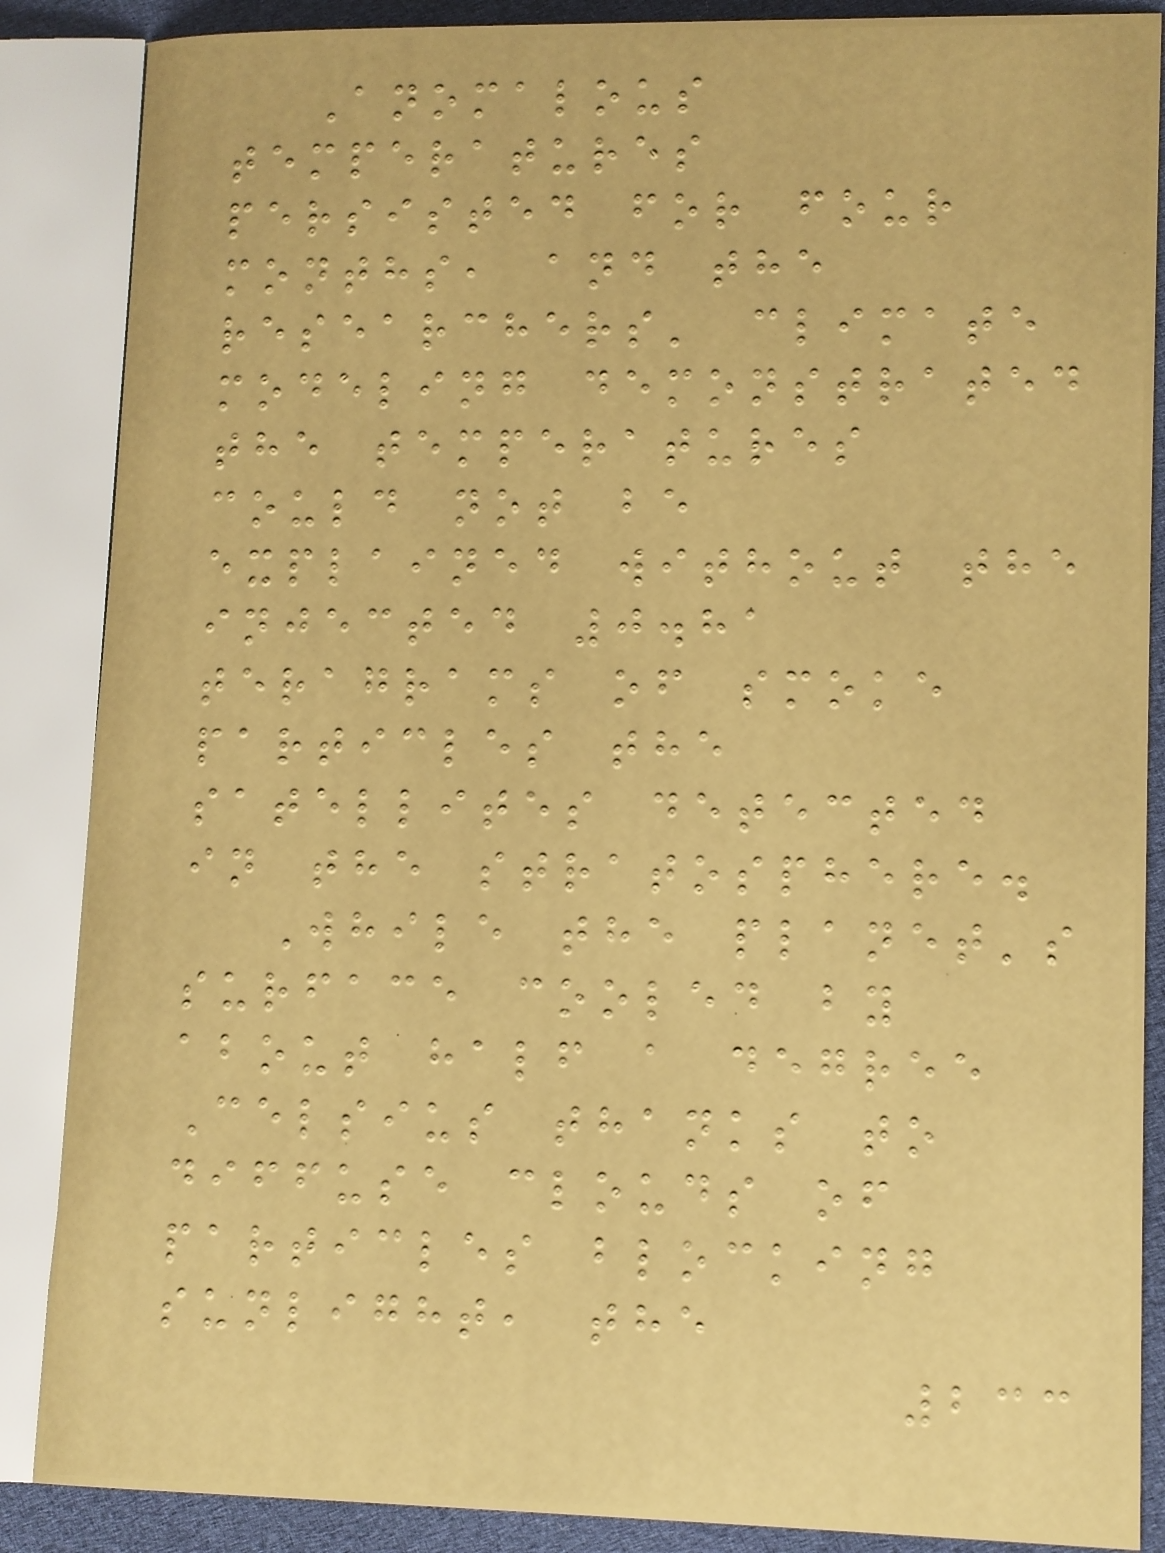Anomalous
temperatures
persisted for four
months, and the
researchers' climate
modeling demonstrated
the temperatures
could not be
explained without the
injected 0.81
teragrams of smoke
particles the
satellites detected
in the stratosphere.
While the planet's
surface cooled by
about half a degree
Celsius thanks to
diffuse clouds of
particles blocking
sunlight, the
233
